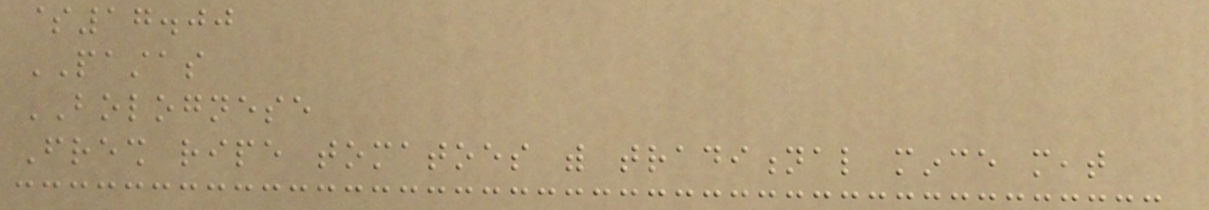$17.00
PASTAS
BOLOGNESE
Fresh ripe tomatoes with traditional mince meat
